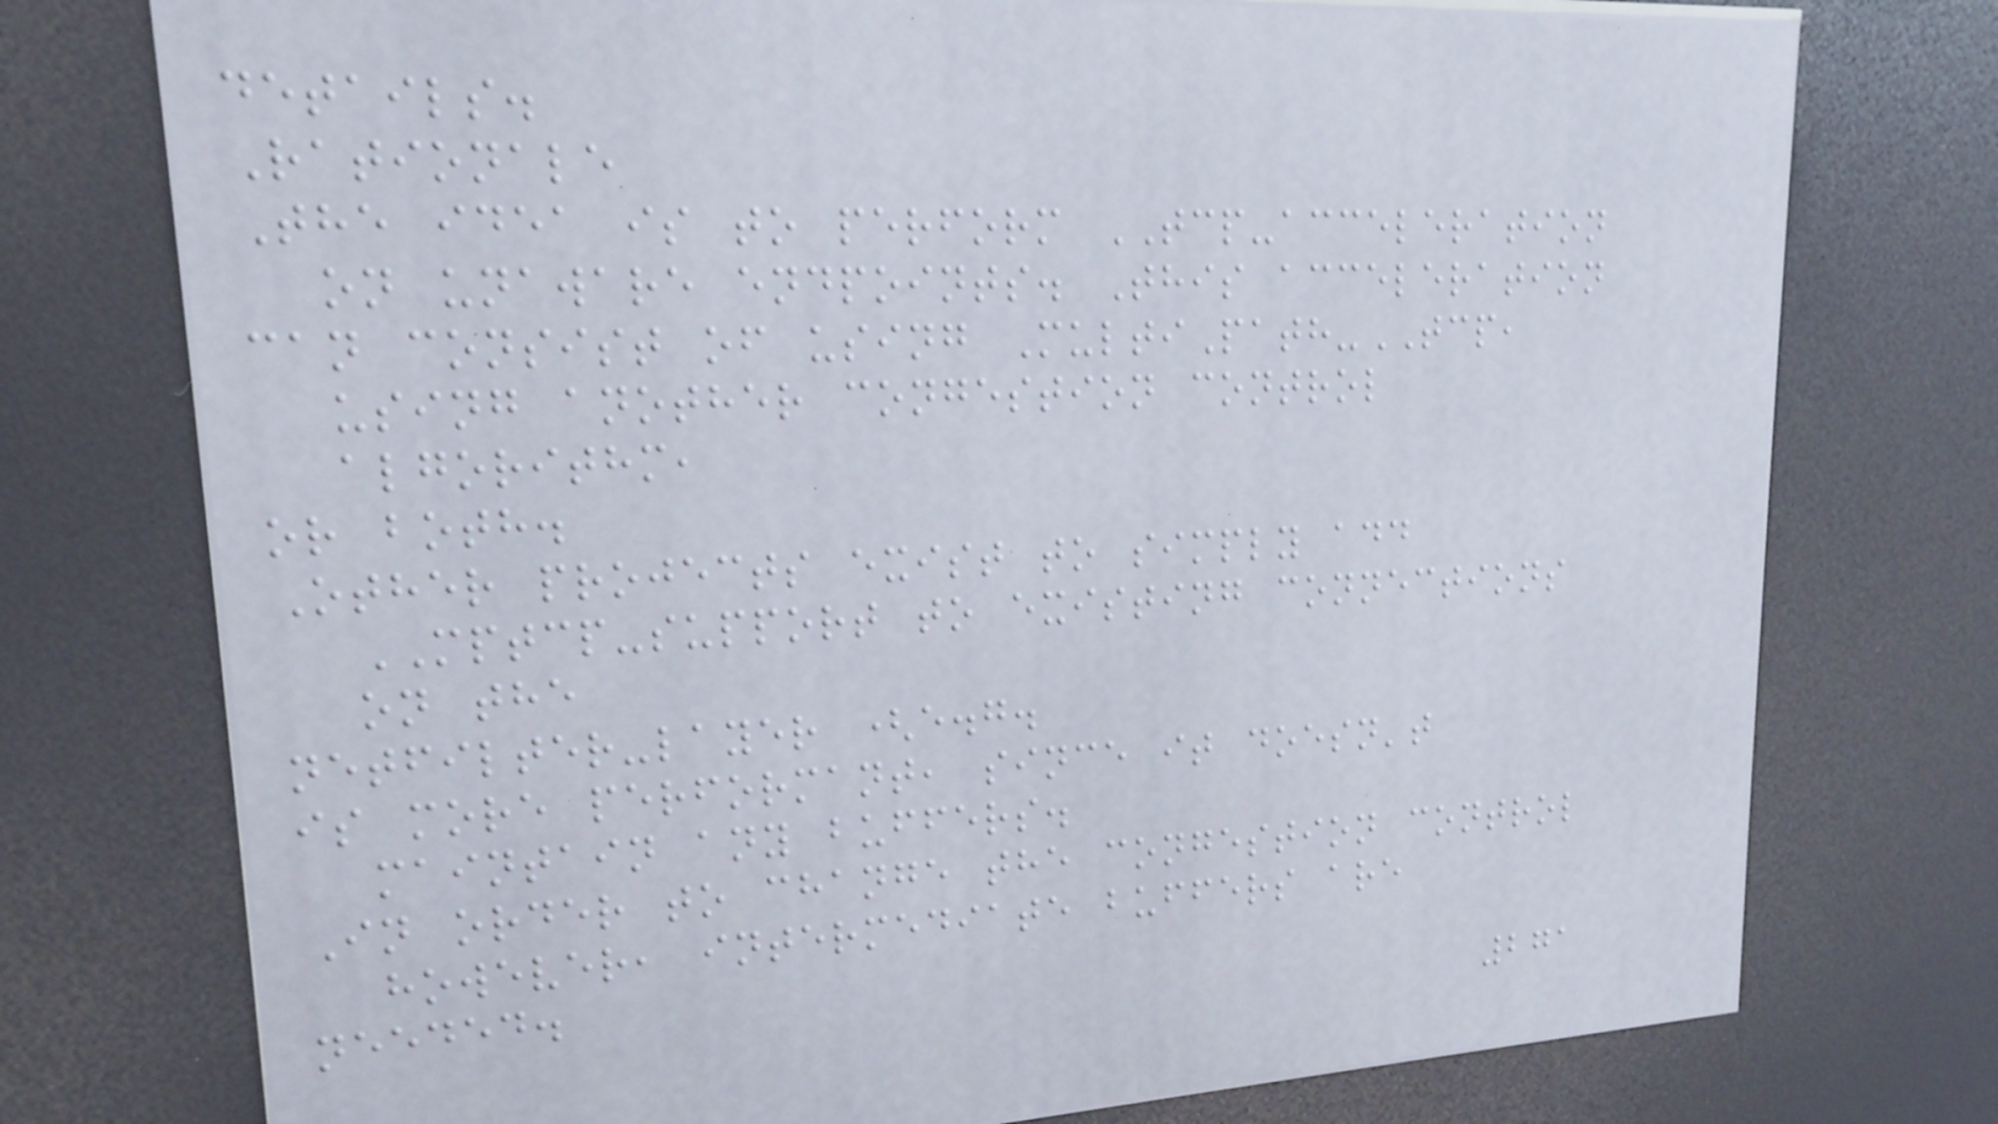details.
Rationale
The idea is to perform TCP-acceleration
on unaware endpoints. This acceleration
can consist of using MultiPath-TCP,
using another congestion control
algorithm,
or both.
Other projects exist to simply add
MPTCP-support to existing connections
on the
netfilter-layer (e.g.
is more performant, since it doesn't
maintain any buffers.
In order to change the congestion control
however, intermediate buffers are
needed.
271
